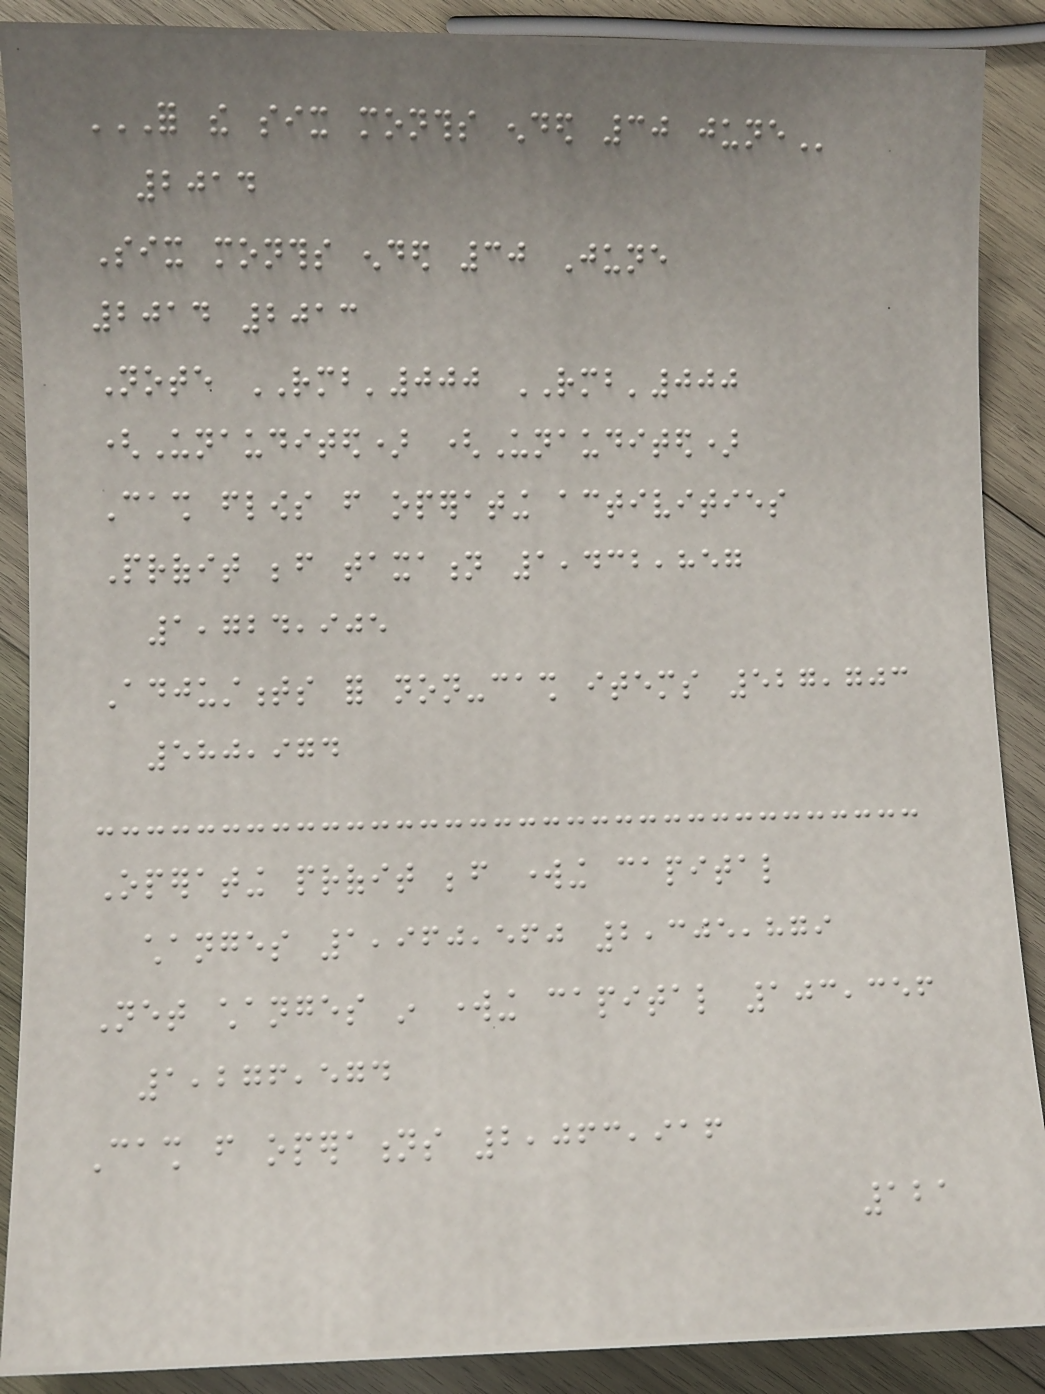FOR THE SIX MONTHS ENDED 30 JUNE
2014
Six months ended 30 June
2014 2013
Note RMB'000 RMB'000
(Unaudited) (Unaudited)
Cash flows from operating activities
Profit before taxation 1,432,857
1,724,905
Adjustments for non-cash items 527,703
580,974
Operating profit before working capital
changes 1,960,560 2,305,879
Net changes in working capital 103,356
1,276,574
Cash from operations 2,063,916
121
